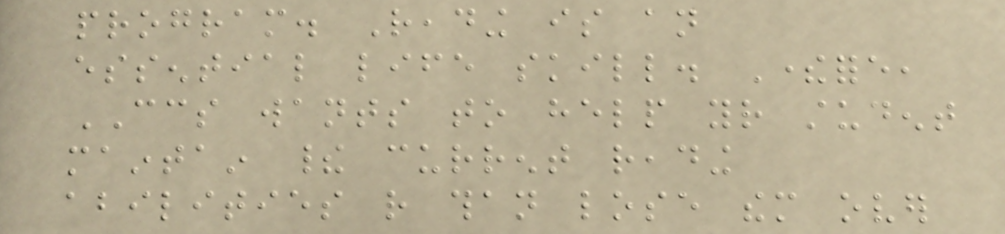program. Reading is an
essential life skill. Therefore,
CCS wants to help your student
maintain their current reading
abilities rather than lose them over
